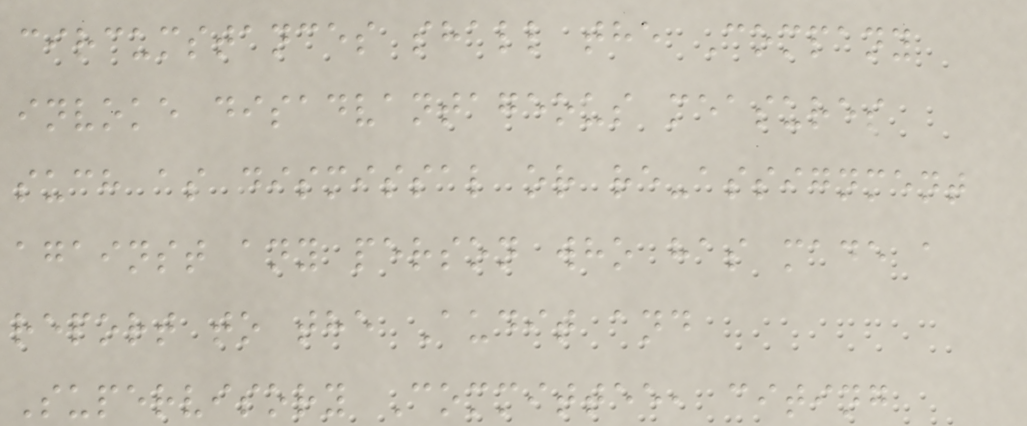circumstances shall the Company
invoke disadvantageous measures
such as dismissal or re-assignment
against any person who has made a
report to the Audit and
Supervisory Committee, citing
